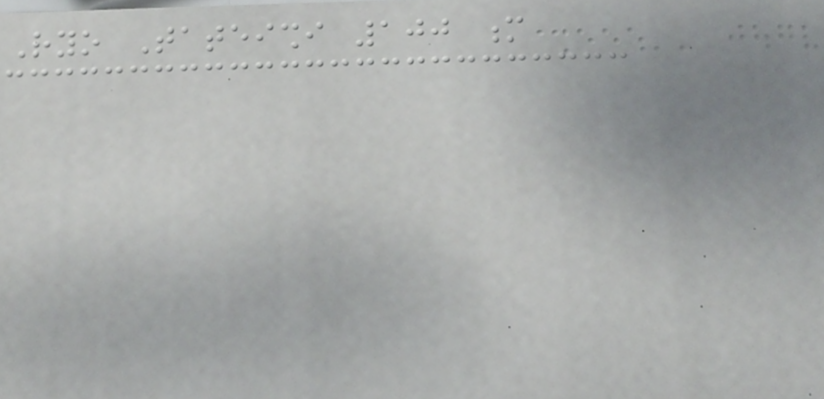Ryo Tateishi 100 m
